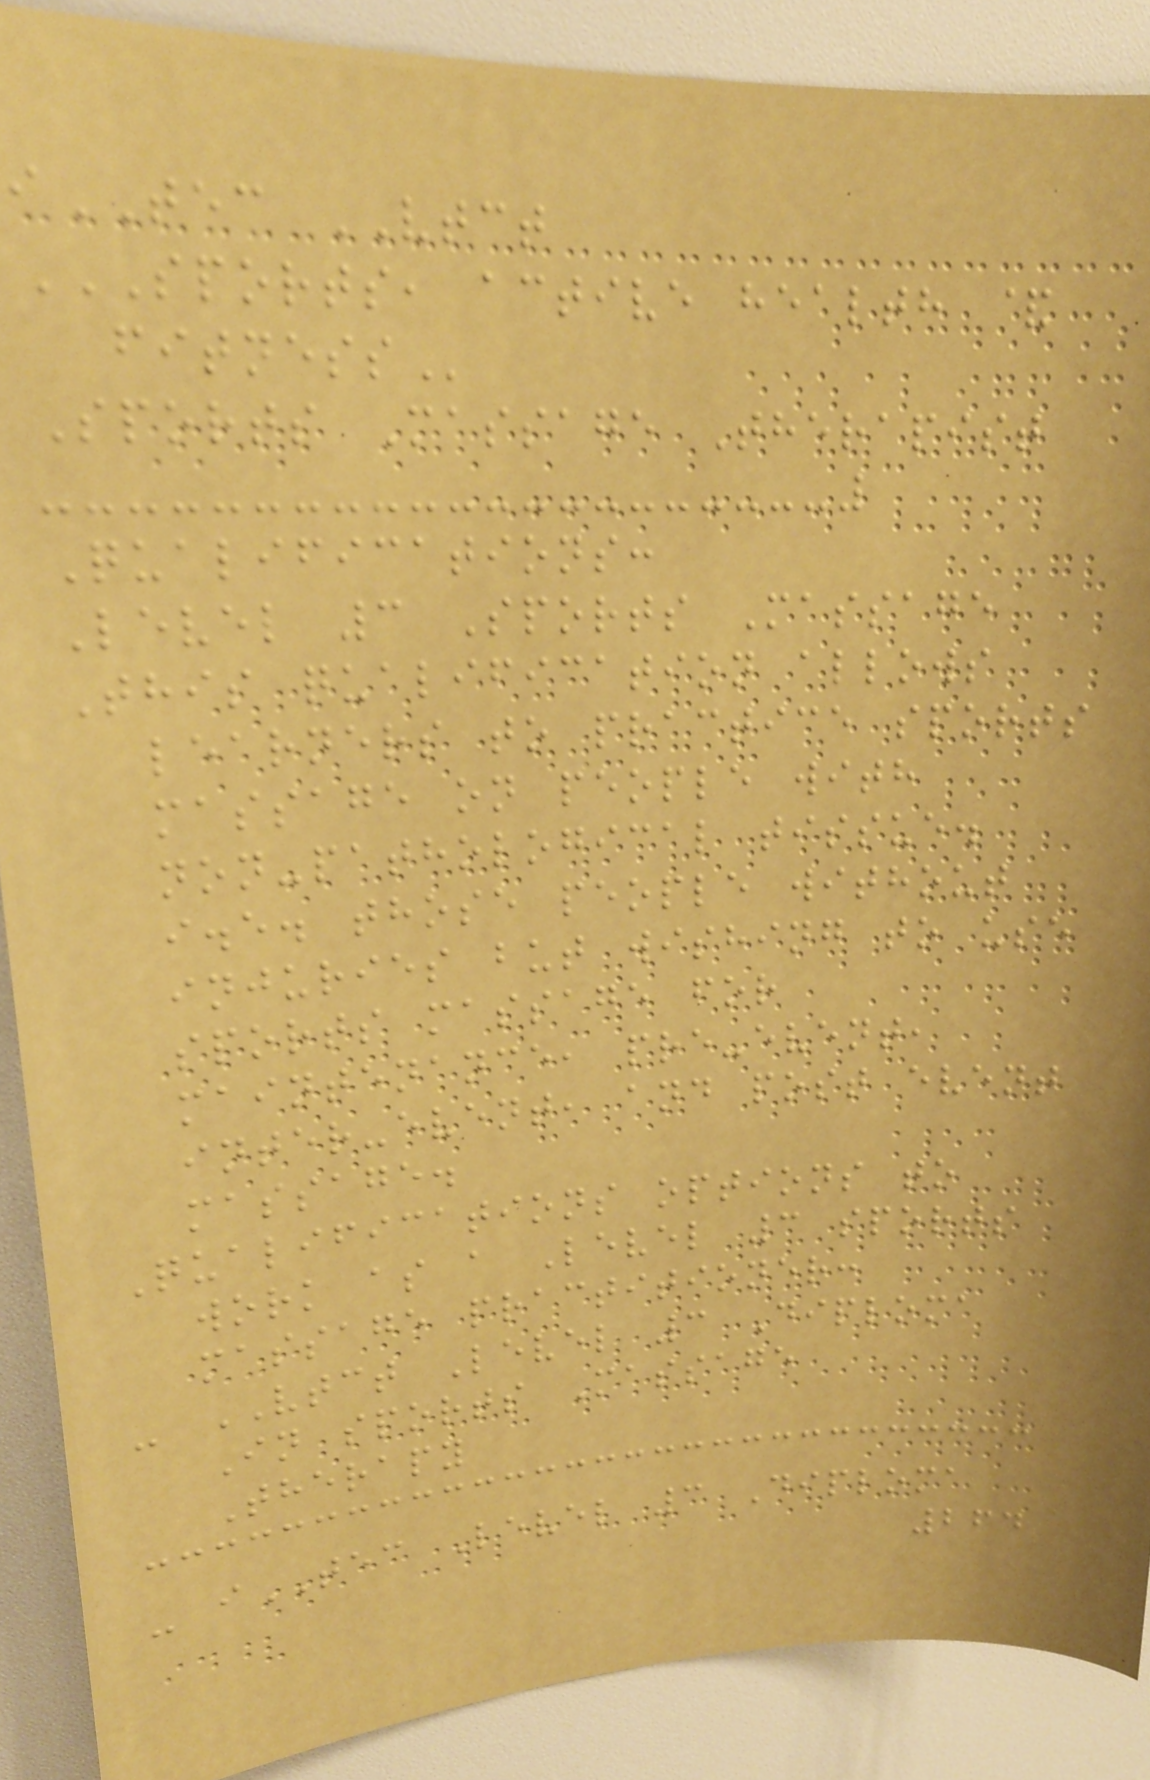iTEC VTCT
SPORTS, ACTIVE HEALTH &
FITNESS
Sports Massage Therapist
Qualifications:
Level 3 Sports Massage
This qualification allows
learners to practice sports
massage on people with
non-pathological tissue.
i.e. those people without
injuries but wishing to use
sports massage for
maintenance, pre-event,
inter-event, and post event
massage.
Qualifications options to
work as a Level 3 sports
massage practitioner:
- VTCT Level 3 Diploma
In sports Massage
Therapy
- iTEC Level 3 Diploma
264
